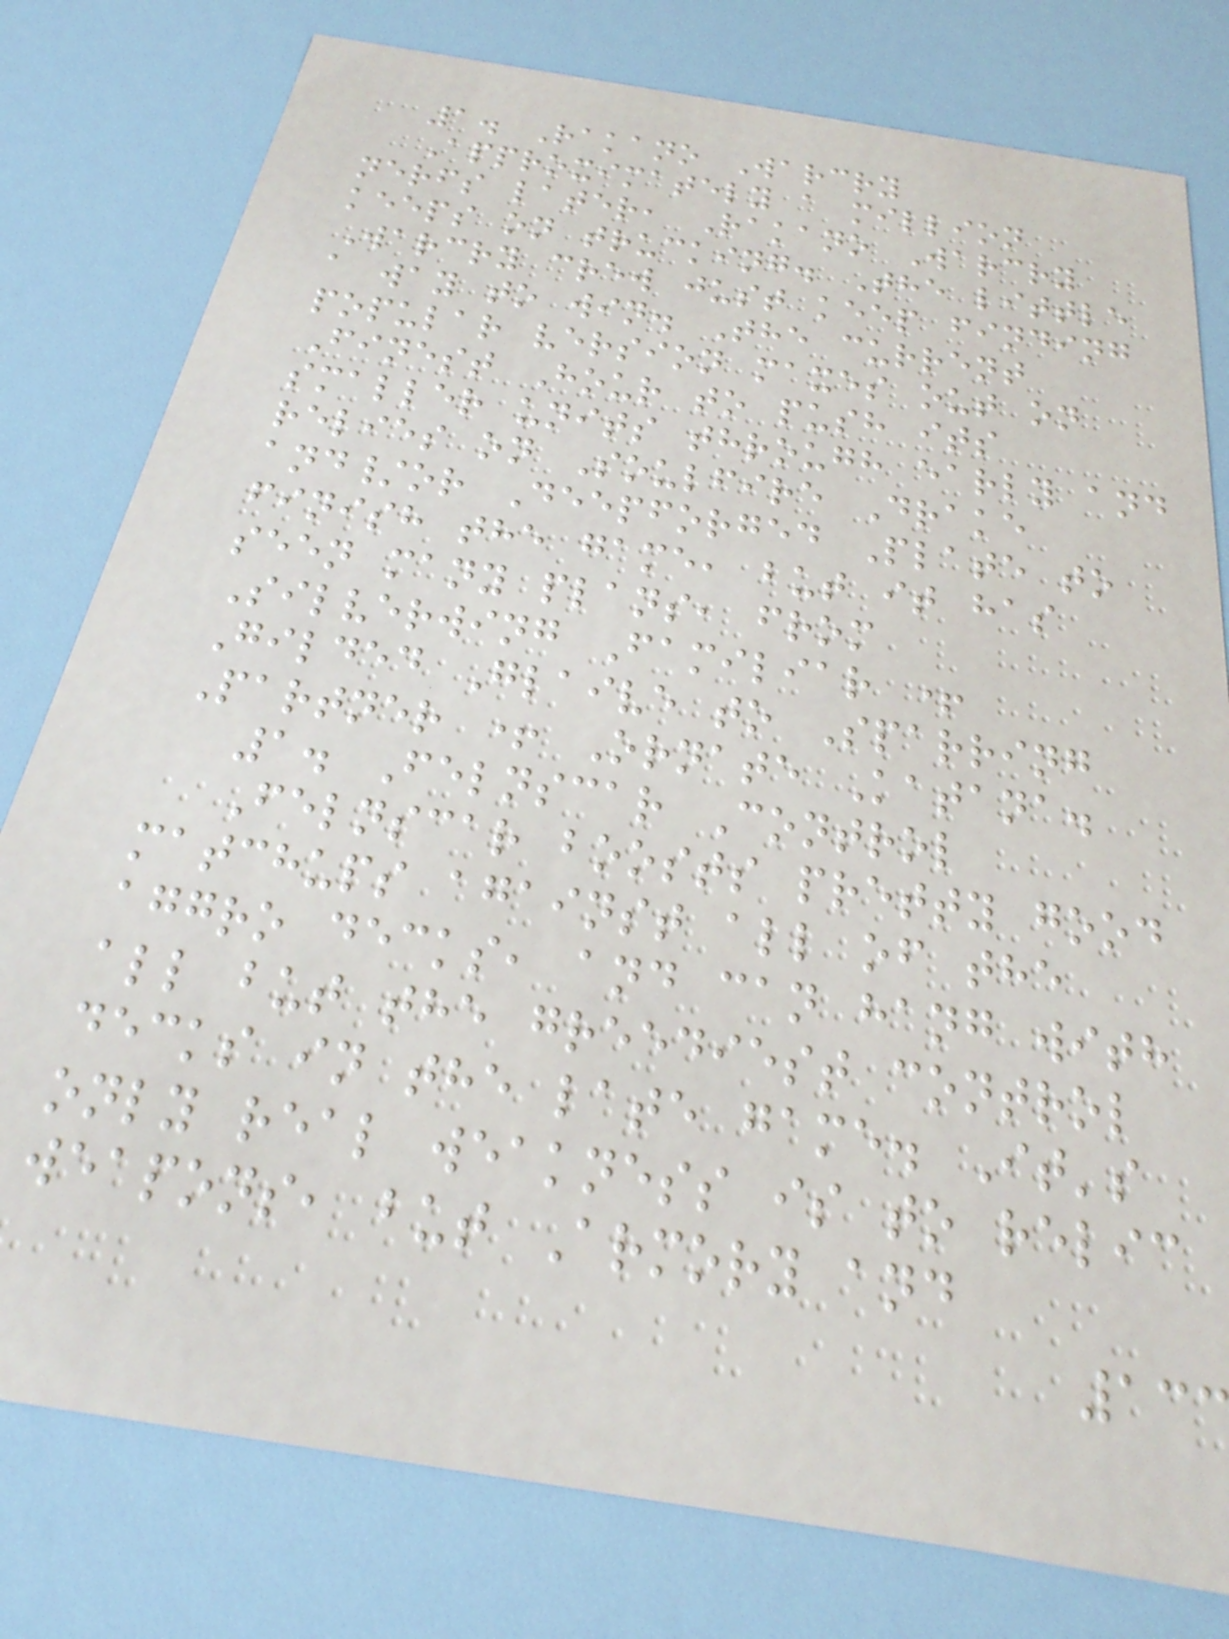1. Rakano Warcry
Approximately a million
nerfs later, Rakano Warcry
keeps on trucking. The little
Warcry crew just keep finding
a way to win. The current
popular version maxes out on
Finest Hour to push its
smaller units through early and
relies on Soulfire Drake
and/or Deepforged Plate to
finish the game, but it has
seen many plans, from
Silverwing Familiar +
Gilded Glaive to Sparring
Partner + Ornate Katana.
1. Felnscar Control
Felnscar boosts pretty good
matchups against all of the
aggro decks, and can hang with
all but the greediest control
decks in the late game. It's
only real weakness is to relic
weapons, but Armory and
